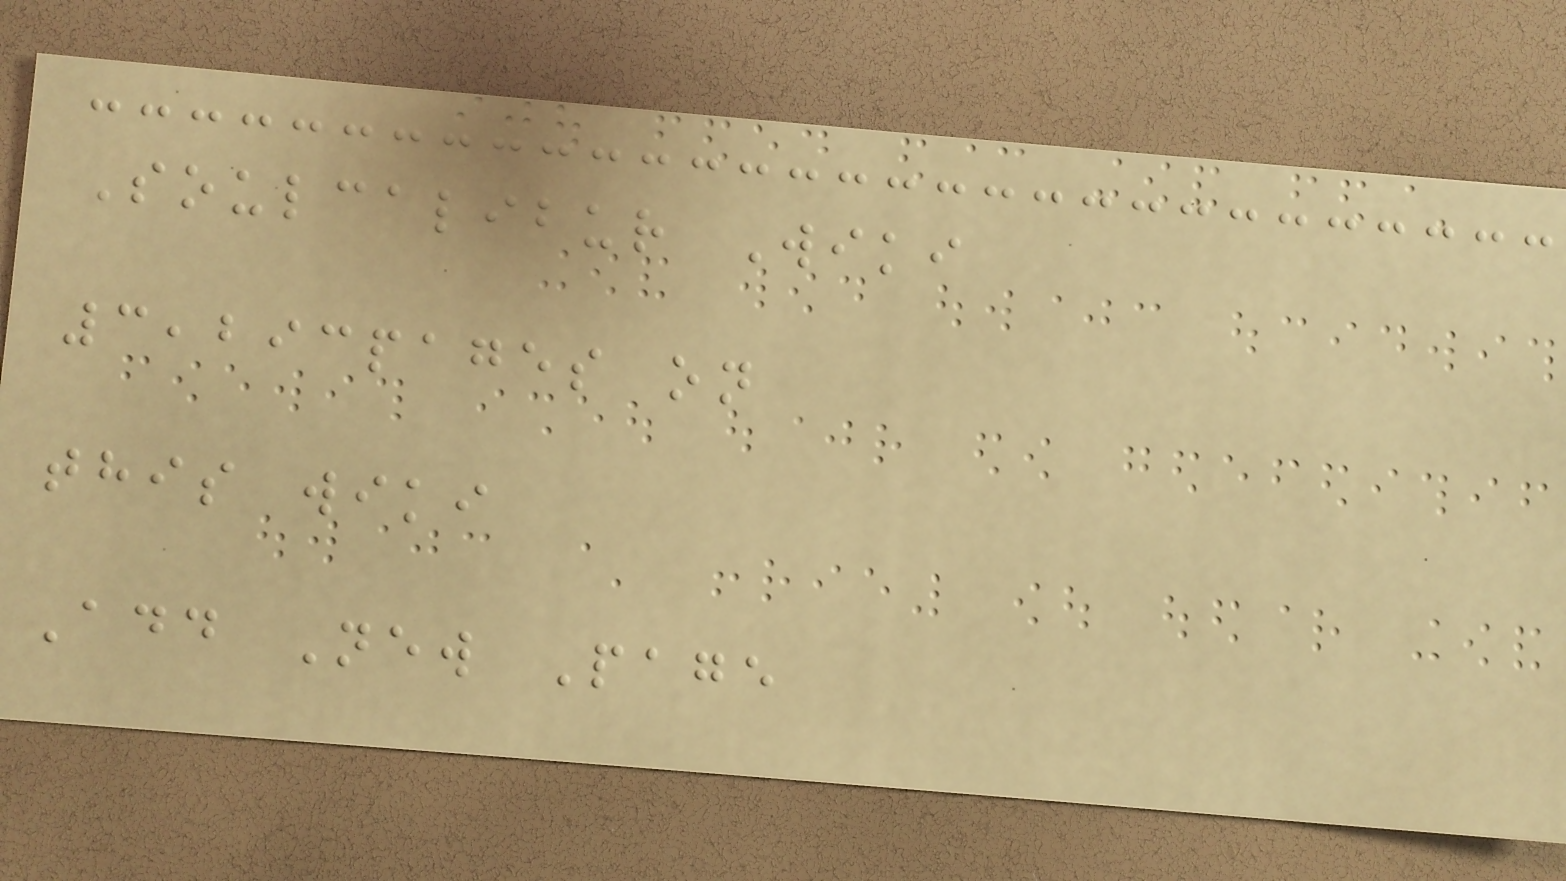Soulcalibur Wiki
3,293pages on
this wiki
Add New Page
